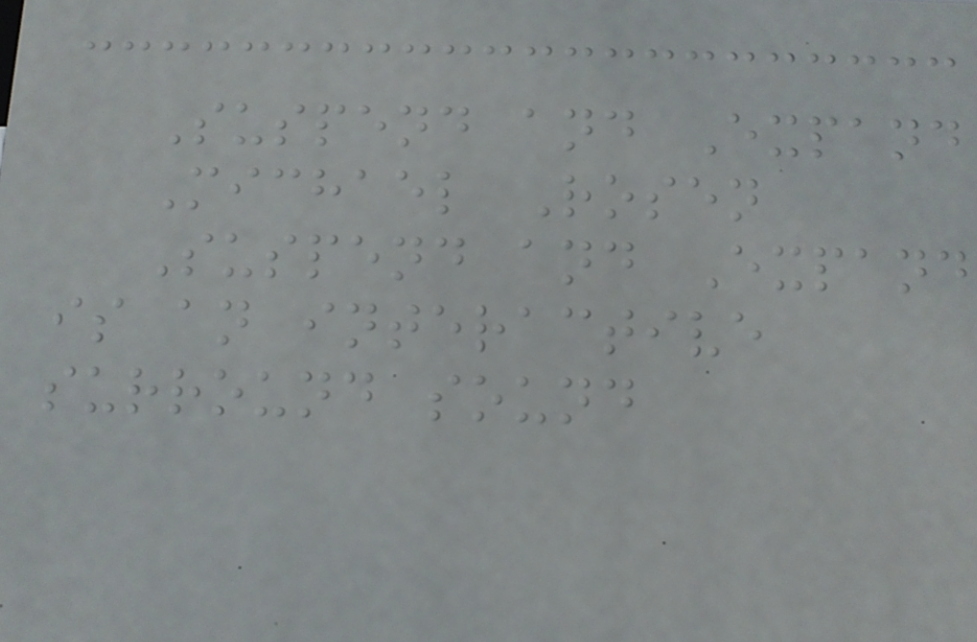Suspend and Expand
Michael Rosen
Suspend and Expand
is an interactive
surround sound
